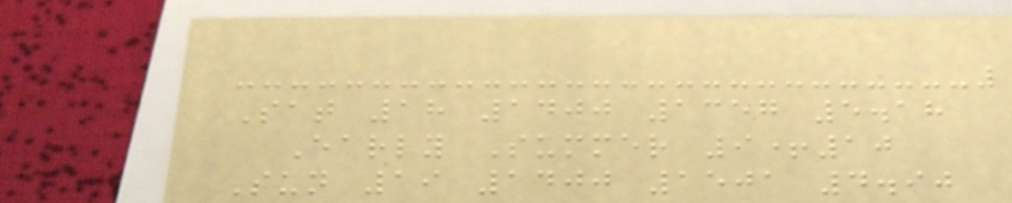Sat 18 1400 1357 5.18
Early Summer 9+10
Sun 19 1400 1501 4.90
